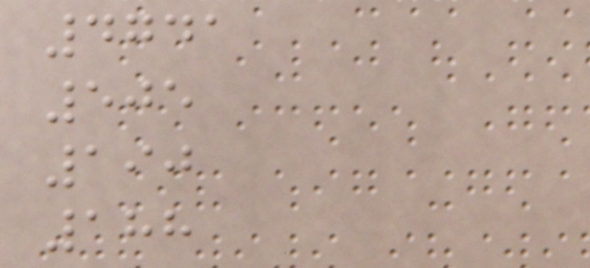4741
505
190
188
